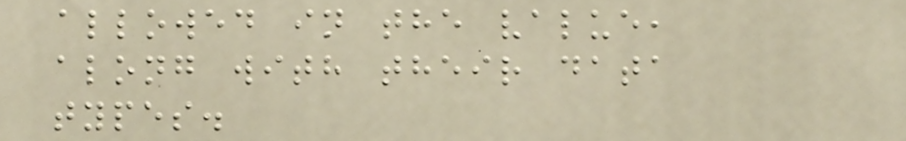allowed in the value,
along with their data
types.
